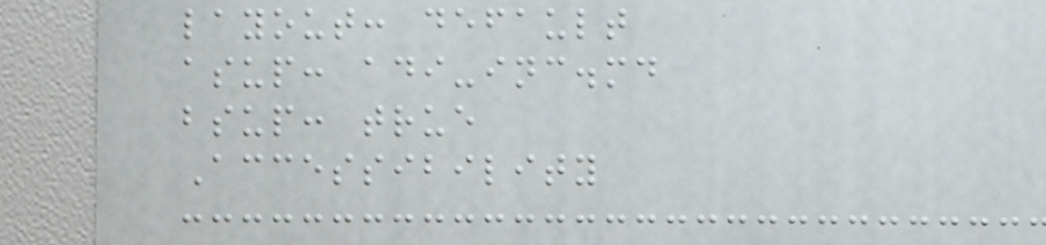layout: default
asup: adi-inc.md
bsup: true
Accessibility
